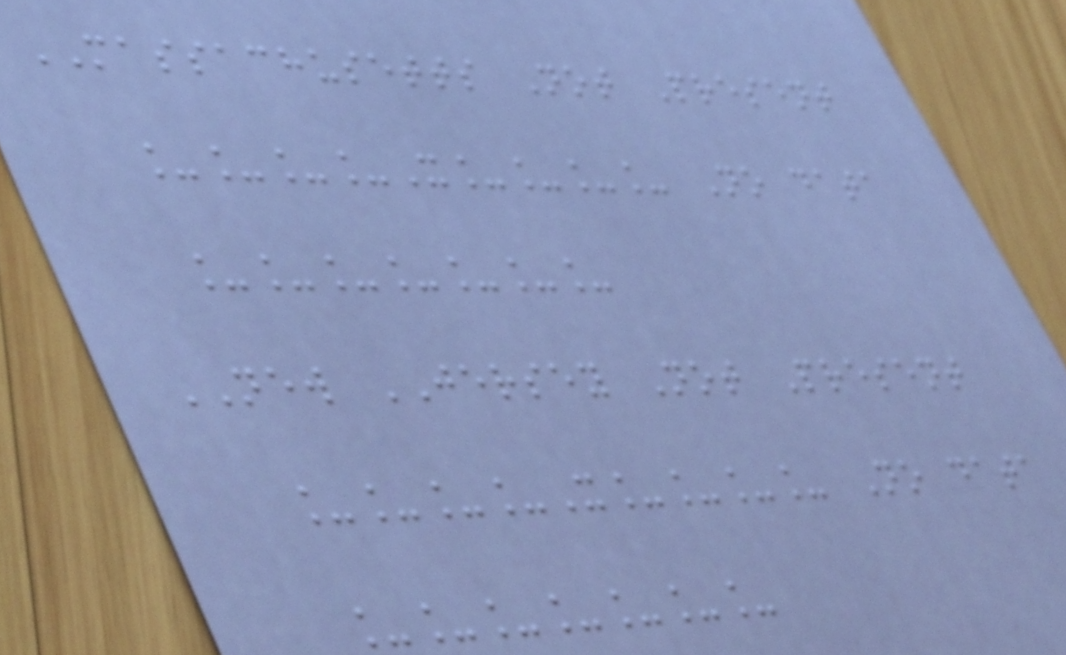MASSACHUSETTS Not Present
____X____ No data
_______
NEW JERSEY Not Present
____X____ No data
_______
